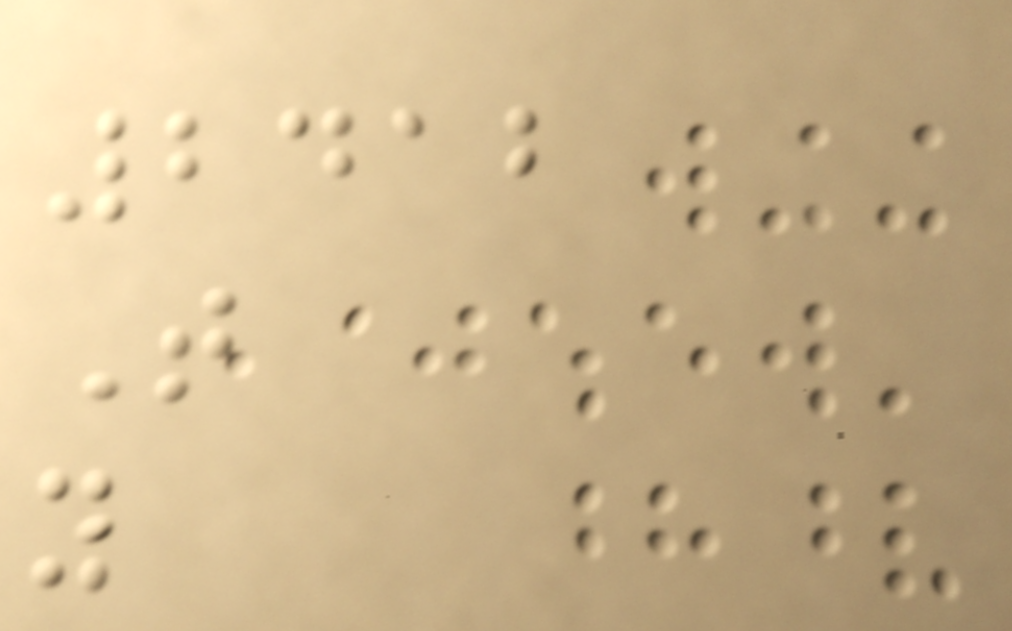2412
T
y
